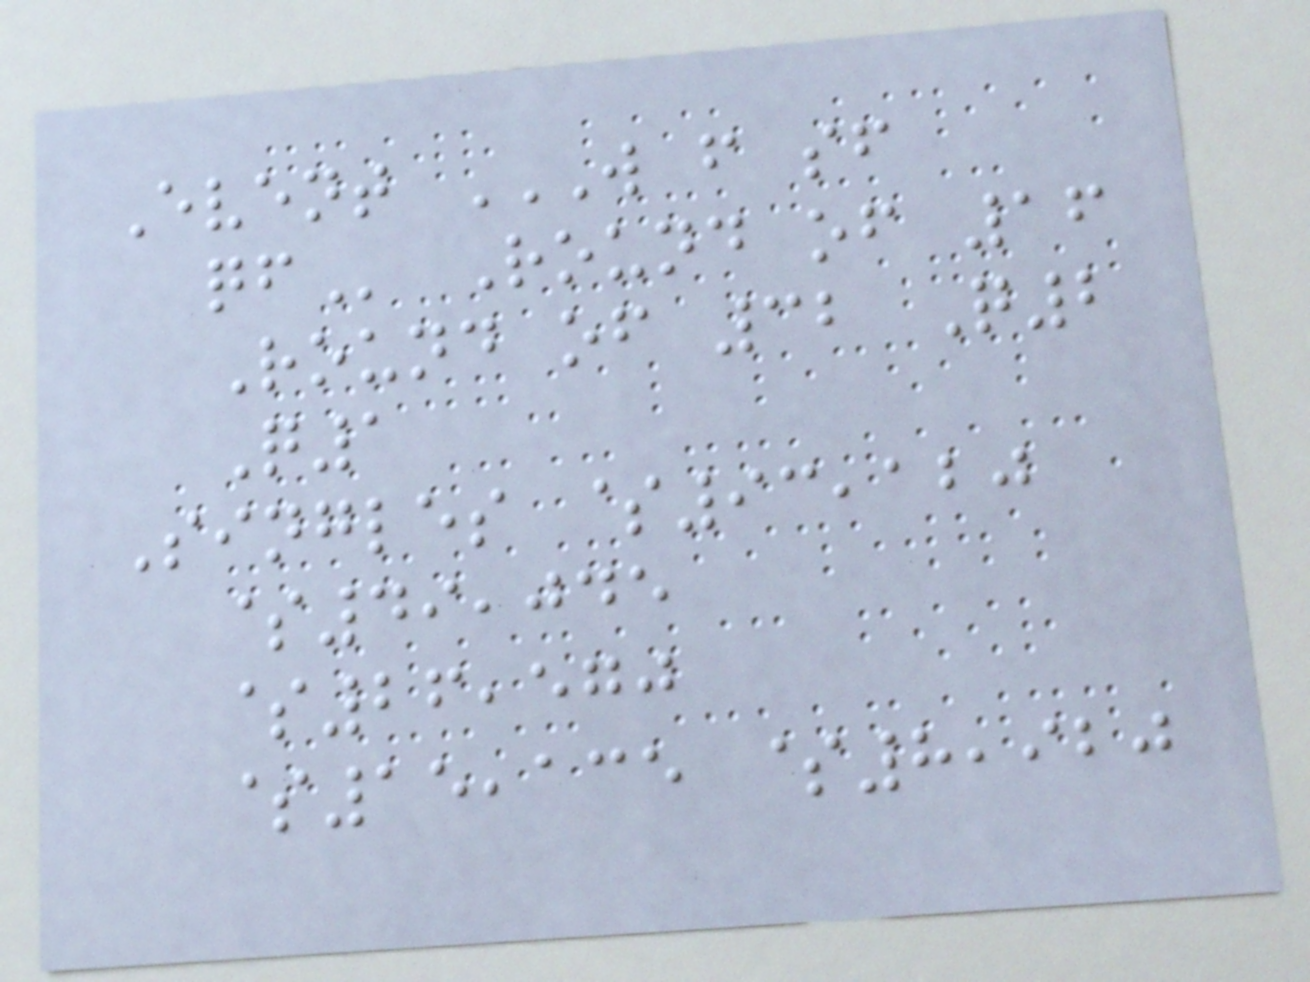Event W F SF
QF Round of 16
Round of 32 Q2
Q1
Singles $93,120
$49,045
$26,570
$15,135 $8,920
